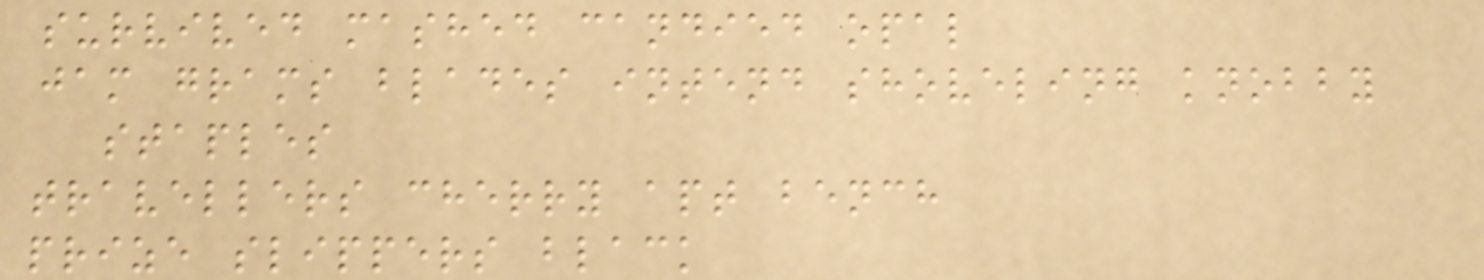survived mashed candied opal
jam grams blades intend shoveling knobby
staples
travellers cherry apt bench
prize slippers black
